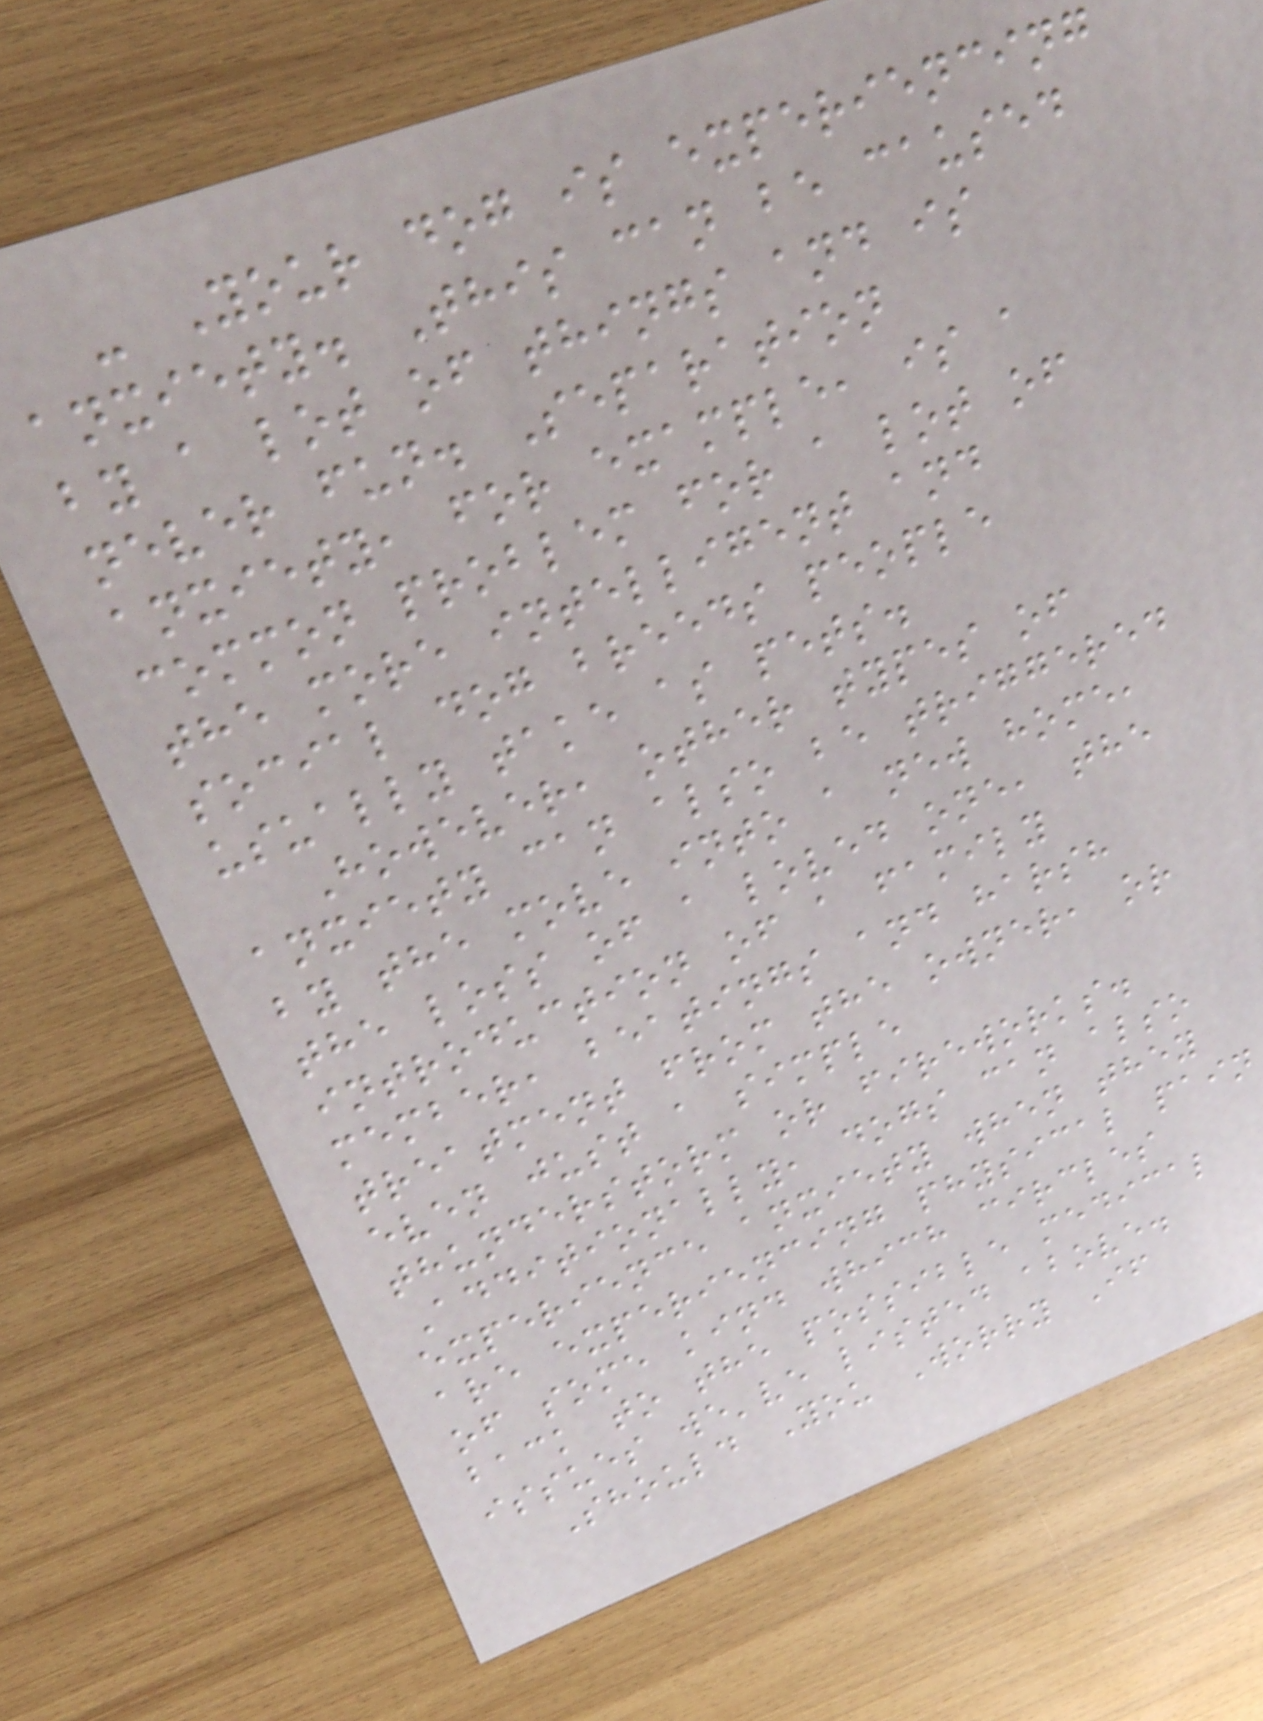- Your dog is experiencing
anxiety. This can be caused
by a lot of things and is
never fun. Separation
anxiety, for example, is a
common problem for a lot of
the more intelligent and
social dog breeds people
usually take as pets.
However, other types of
anxiety can also be triggered
by the move into a new home,
the loss of a loved one, the
introduction of a family
member, beatings and harsh
treatment from the owner, or
even just a simple
thunderstorm or fireworks.
Additionally, dogs can also
experience anxiety when they
are experiencing physical pain
of some kind which circles
back to the possible medical
issues we've listed above.
Should You Worry If
